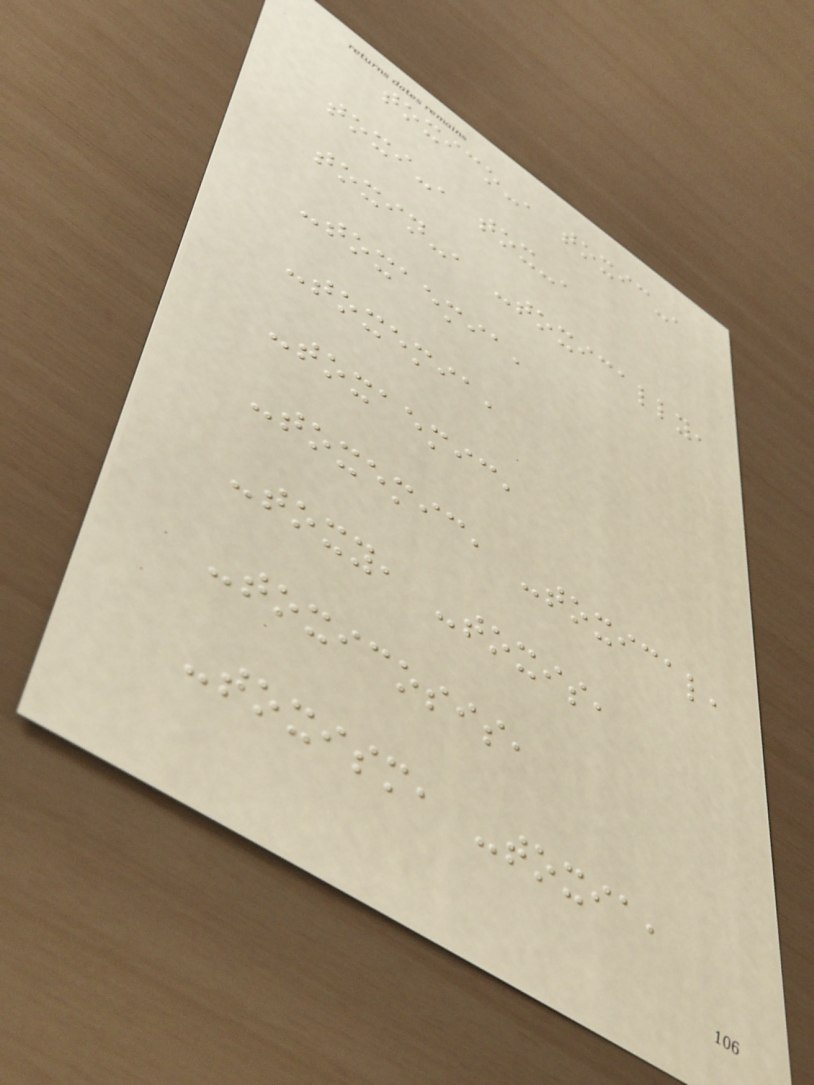toxico-, toxic-,
toxi-, tox-,
toxin-, -toxically,
-toxaemia,
-toxemia,
-toxaemic,
-toxemic, -toxical,
-toxy, -toxis,
-toxicosis,
-toxism, -toxia,
